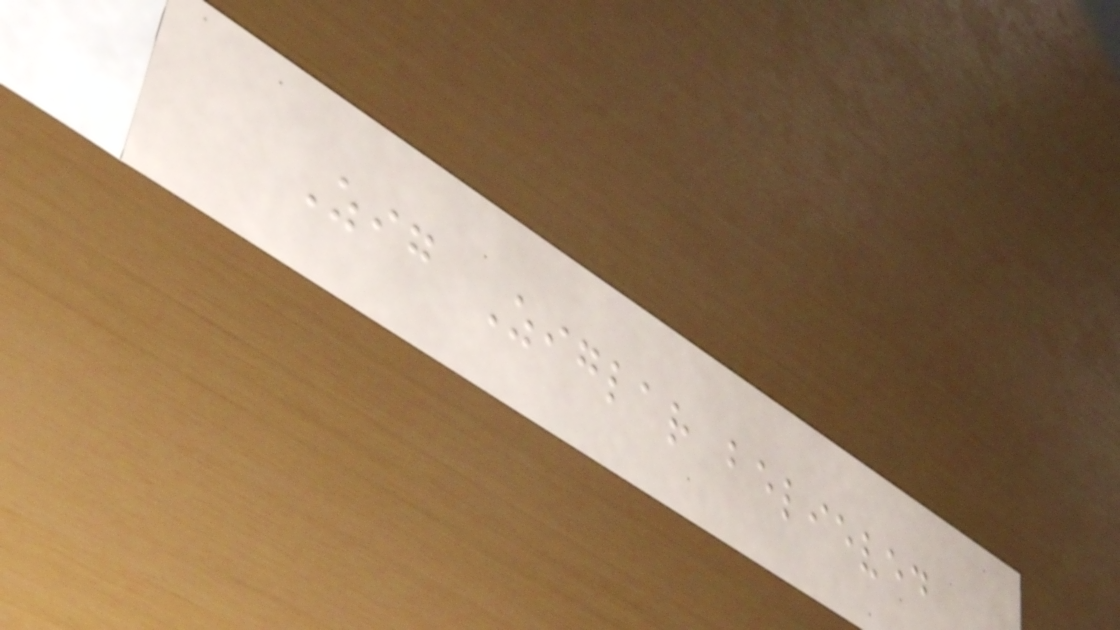Zig Ziglar believed
